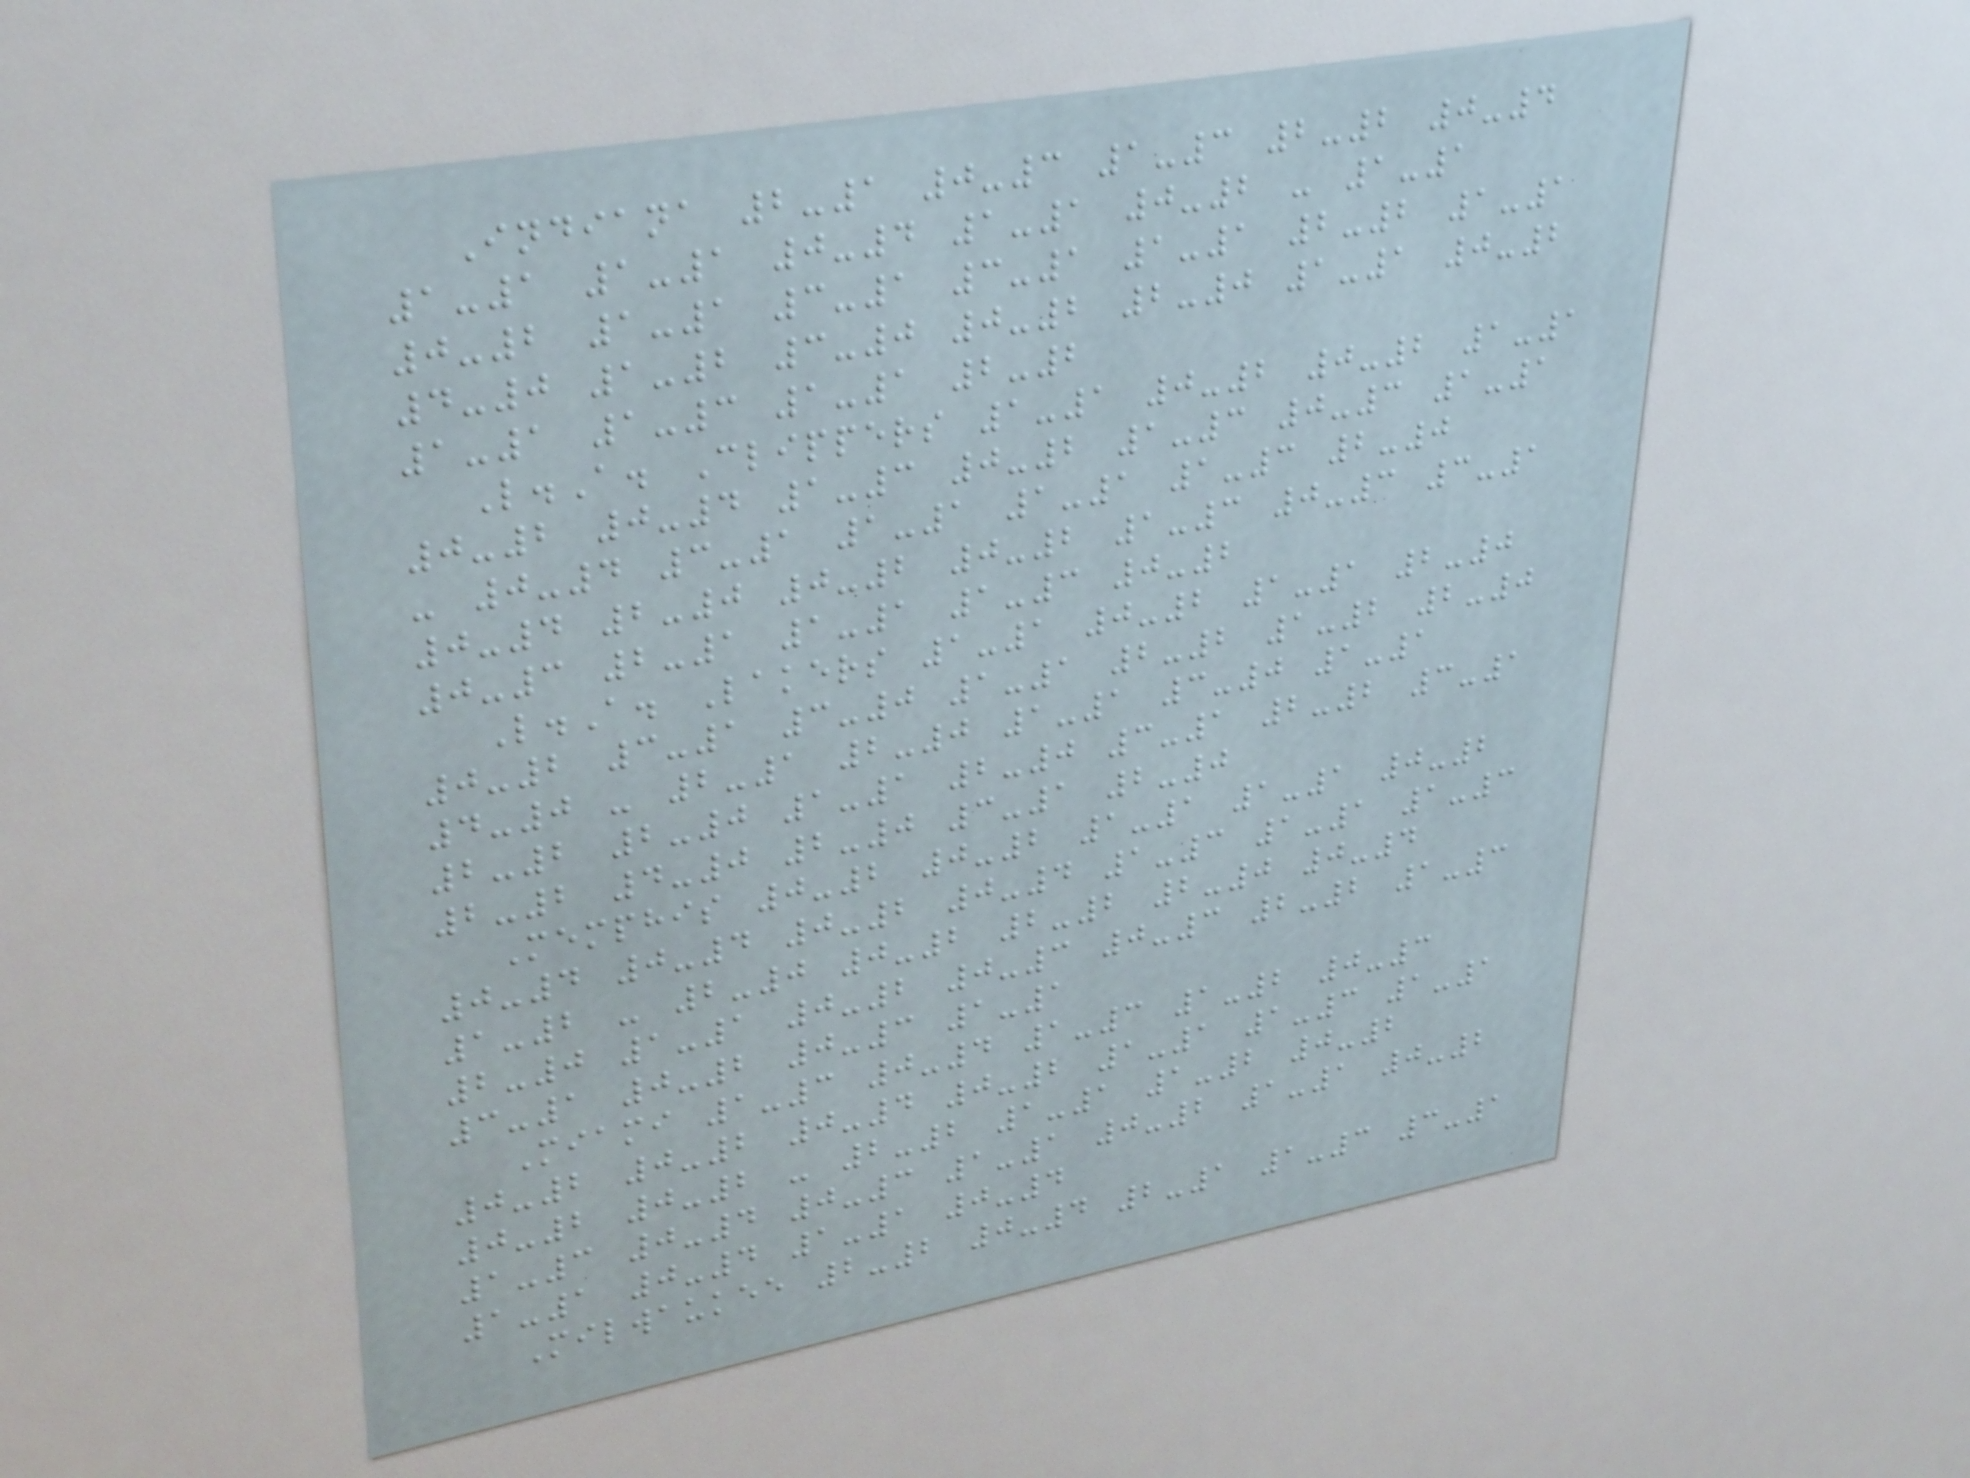Indiana 2-1 0-3 1-3 2-2 0-4
1-1 1-1 0-4 1-1 0-2 - 1-1
0-2 1-1 3-1 3-1 1-1 2-2 1-1
4-0 1-2 3-0 0-2 2-0 1-1 0-2
1-1 1-3 1-1 2-2
L.A. Clippers 1-1 0-2 0-2 1-1
0-2 0-4 1-3 0-2 1-3 0-3 1-1
- 0-4 3-1 1-1 1-1 1-3 2-0
0-4 2-0 0-2 0-2 1-3 0-3 3-1
0-3 2-1 1-1 1-3 0-2
L.A. Lakers 1-1 0-2 1-1 2-0
0-2 3-1 3-0 1-1 2-2 1-2 2-0
4-0 - 2-1 2-0 1-1 3-0 1-1
2-2 2-0 1-1 2-0 3-1 2-2 3-1
2-2 4-0 2-0 3-1 2-0
Memphis 0-2 0-2 1-1 1-1 0-2
0-4 0-4 0-2 0-4 1-3 1-1 1-3
1-2 - 2-0 0-2 2-2 2-0 0-4
2-0 1-1 0-2 0-3 0-3 2-2 1-3
3-1 0-2 0-3 1-1
Miami 1-3 0-4 1-3 1-2 0-3
0-2 0-2 0-4 0-2 1-1 1-3 1-1
0-2 0-2 - 2-2 1-1 1-2 0-2
1-3 0-4 0-3 1-1 0-2 1-1 0-2
1-1 0-4 1-1 0-4
Milwaukee 2-2 0-4 2-1 1-3 3-1
